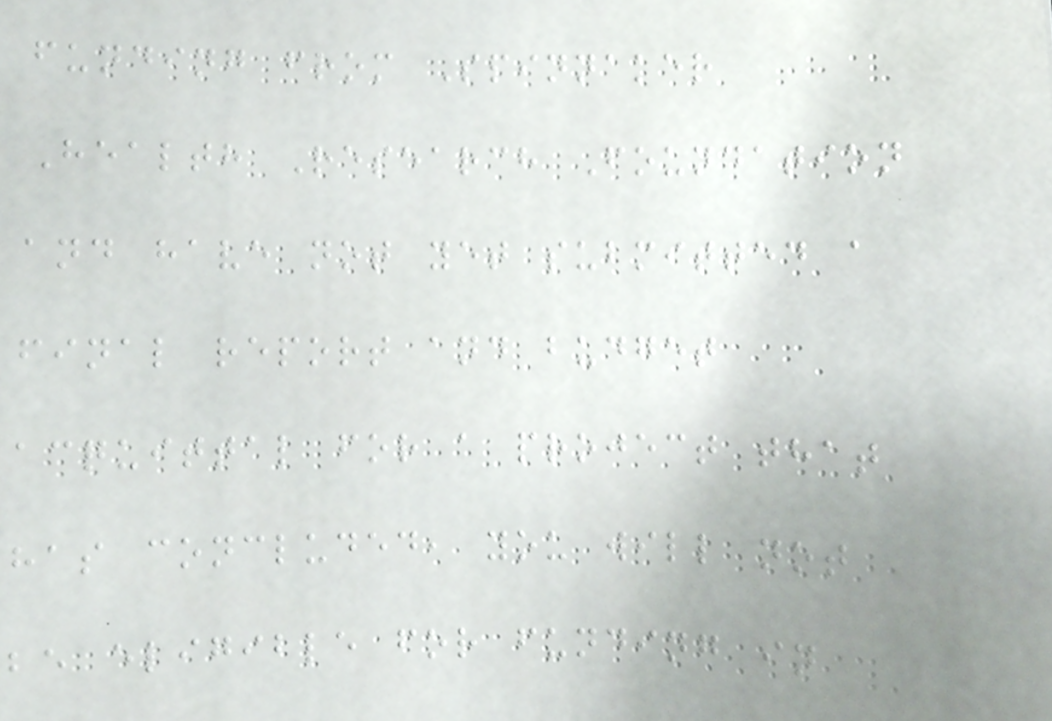funding from Spinnaker
Health Research Foundation
and have not yet submitted a
final report and budget
acquittal for a project that
has concluded, you will not
be eligible for funding in
